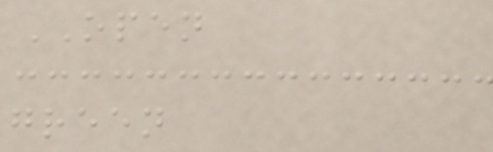OPEN
green
